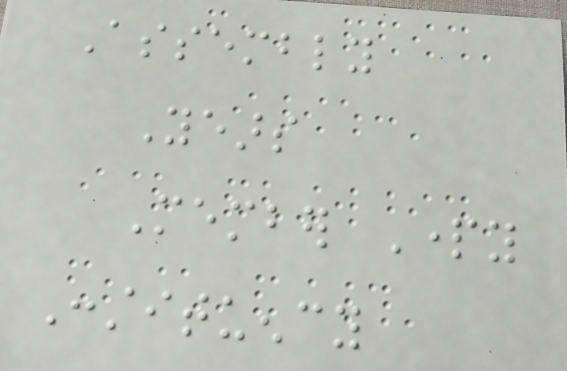Assembly
Years
Member Party
Constituency
